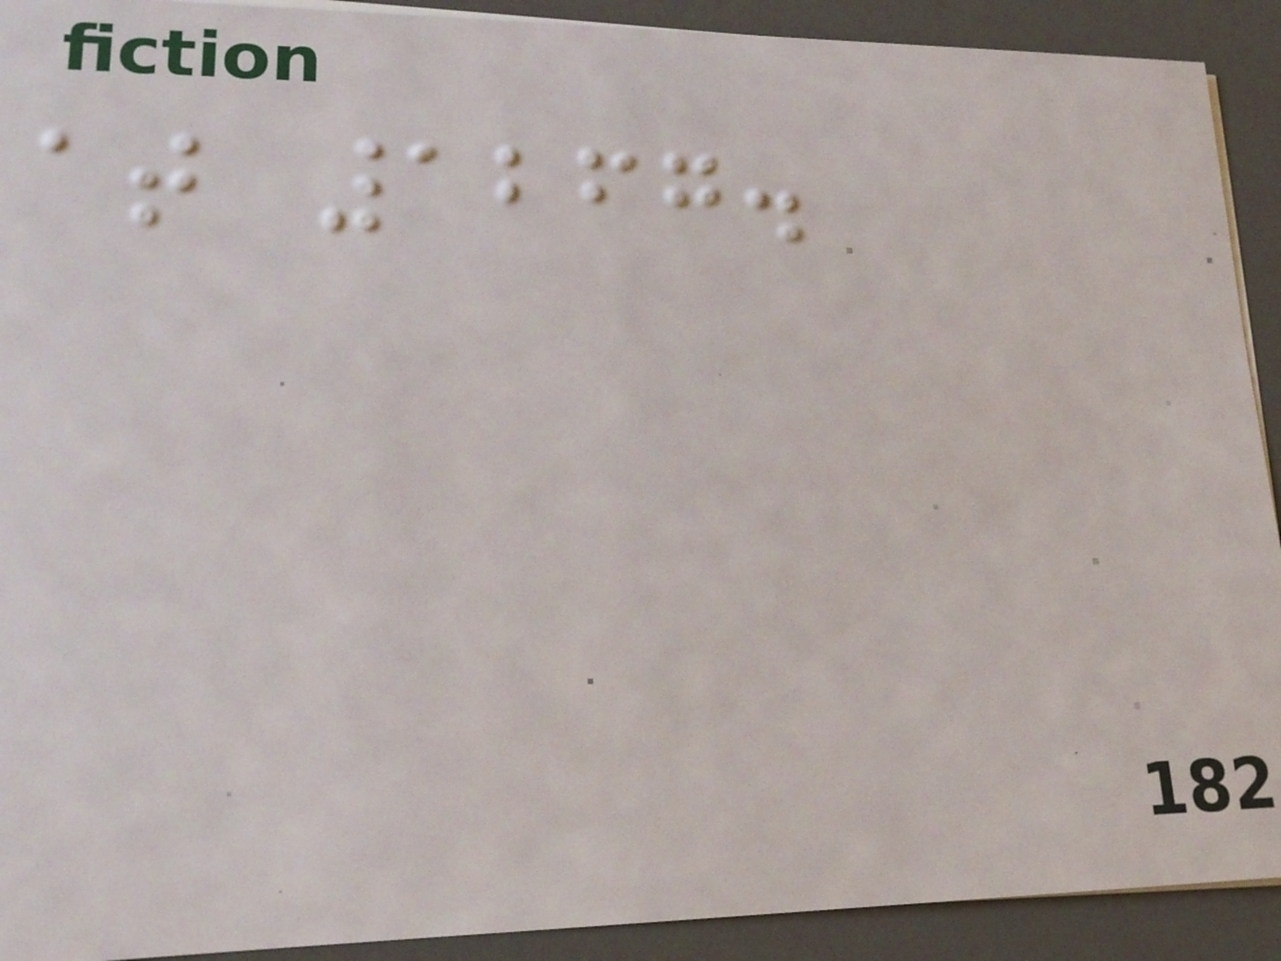at 1267.
